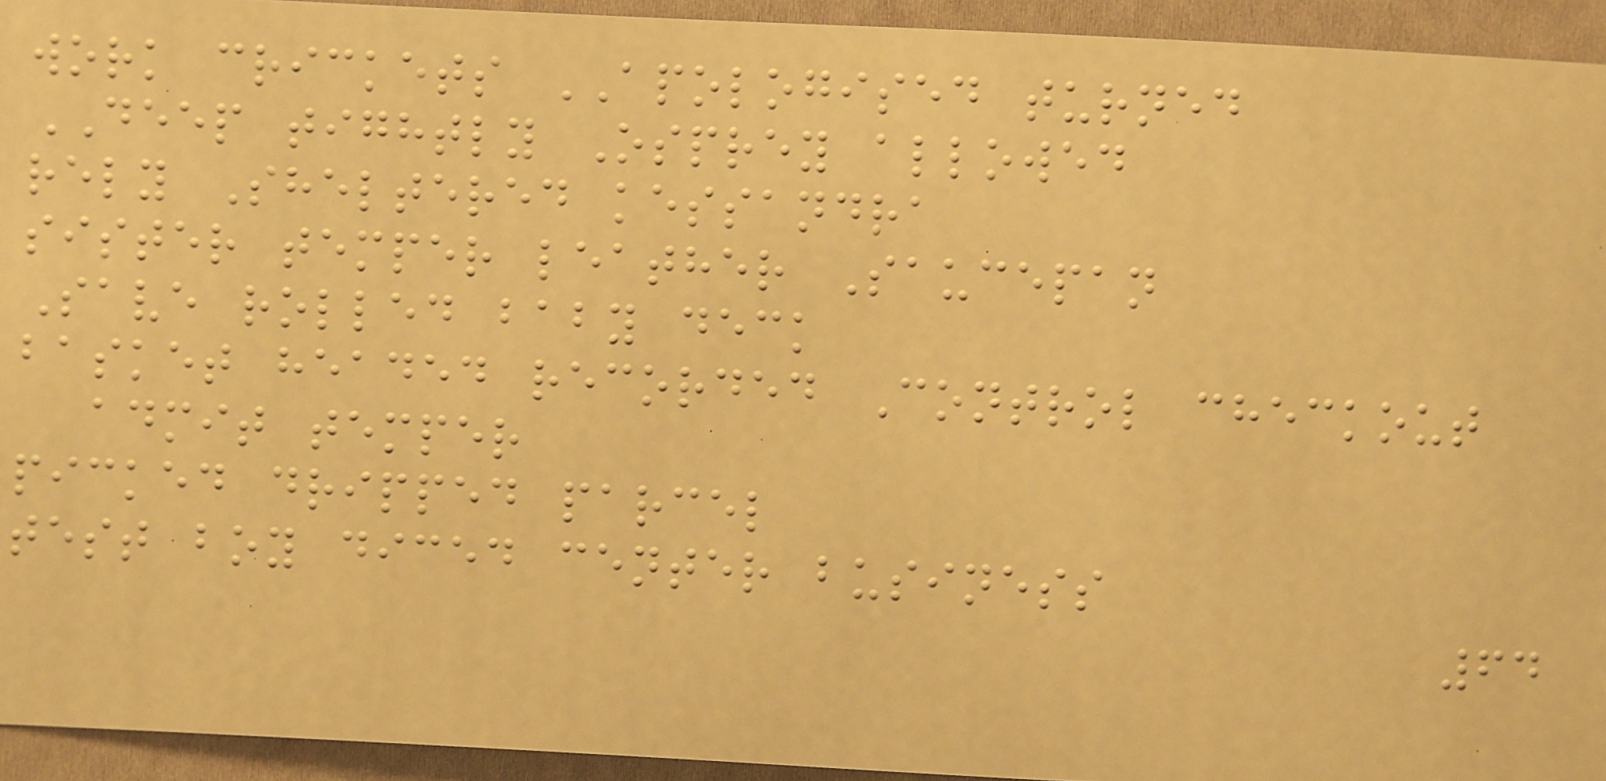work crickets APOLOGISED turned
DEEP tightly Osprey allowed
rely Sheltered kessandra
sister temper leather Saucepan
Save rolled baby deck
basket headed recorded Control checkout
admit temper
picked dripped parcel
test boy diced center business
64
